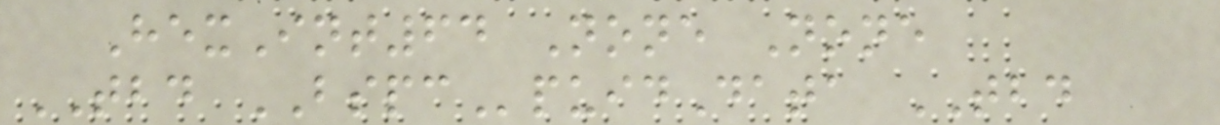HexInt64 None None
TBD BSPCpuidData TBD
